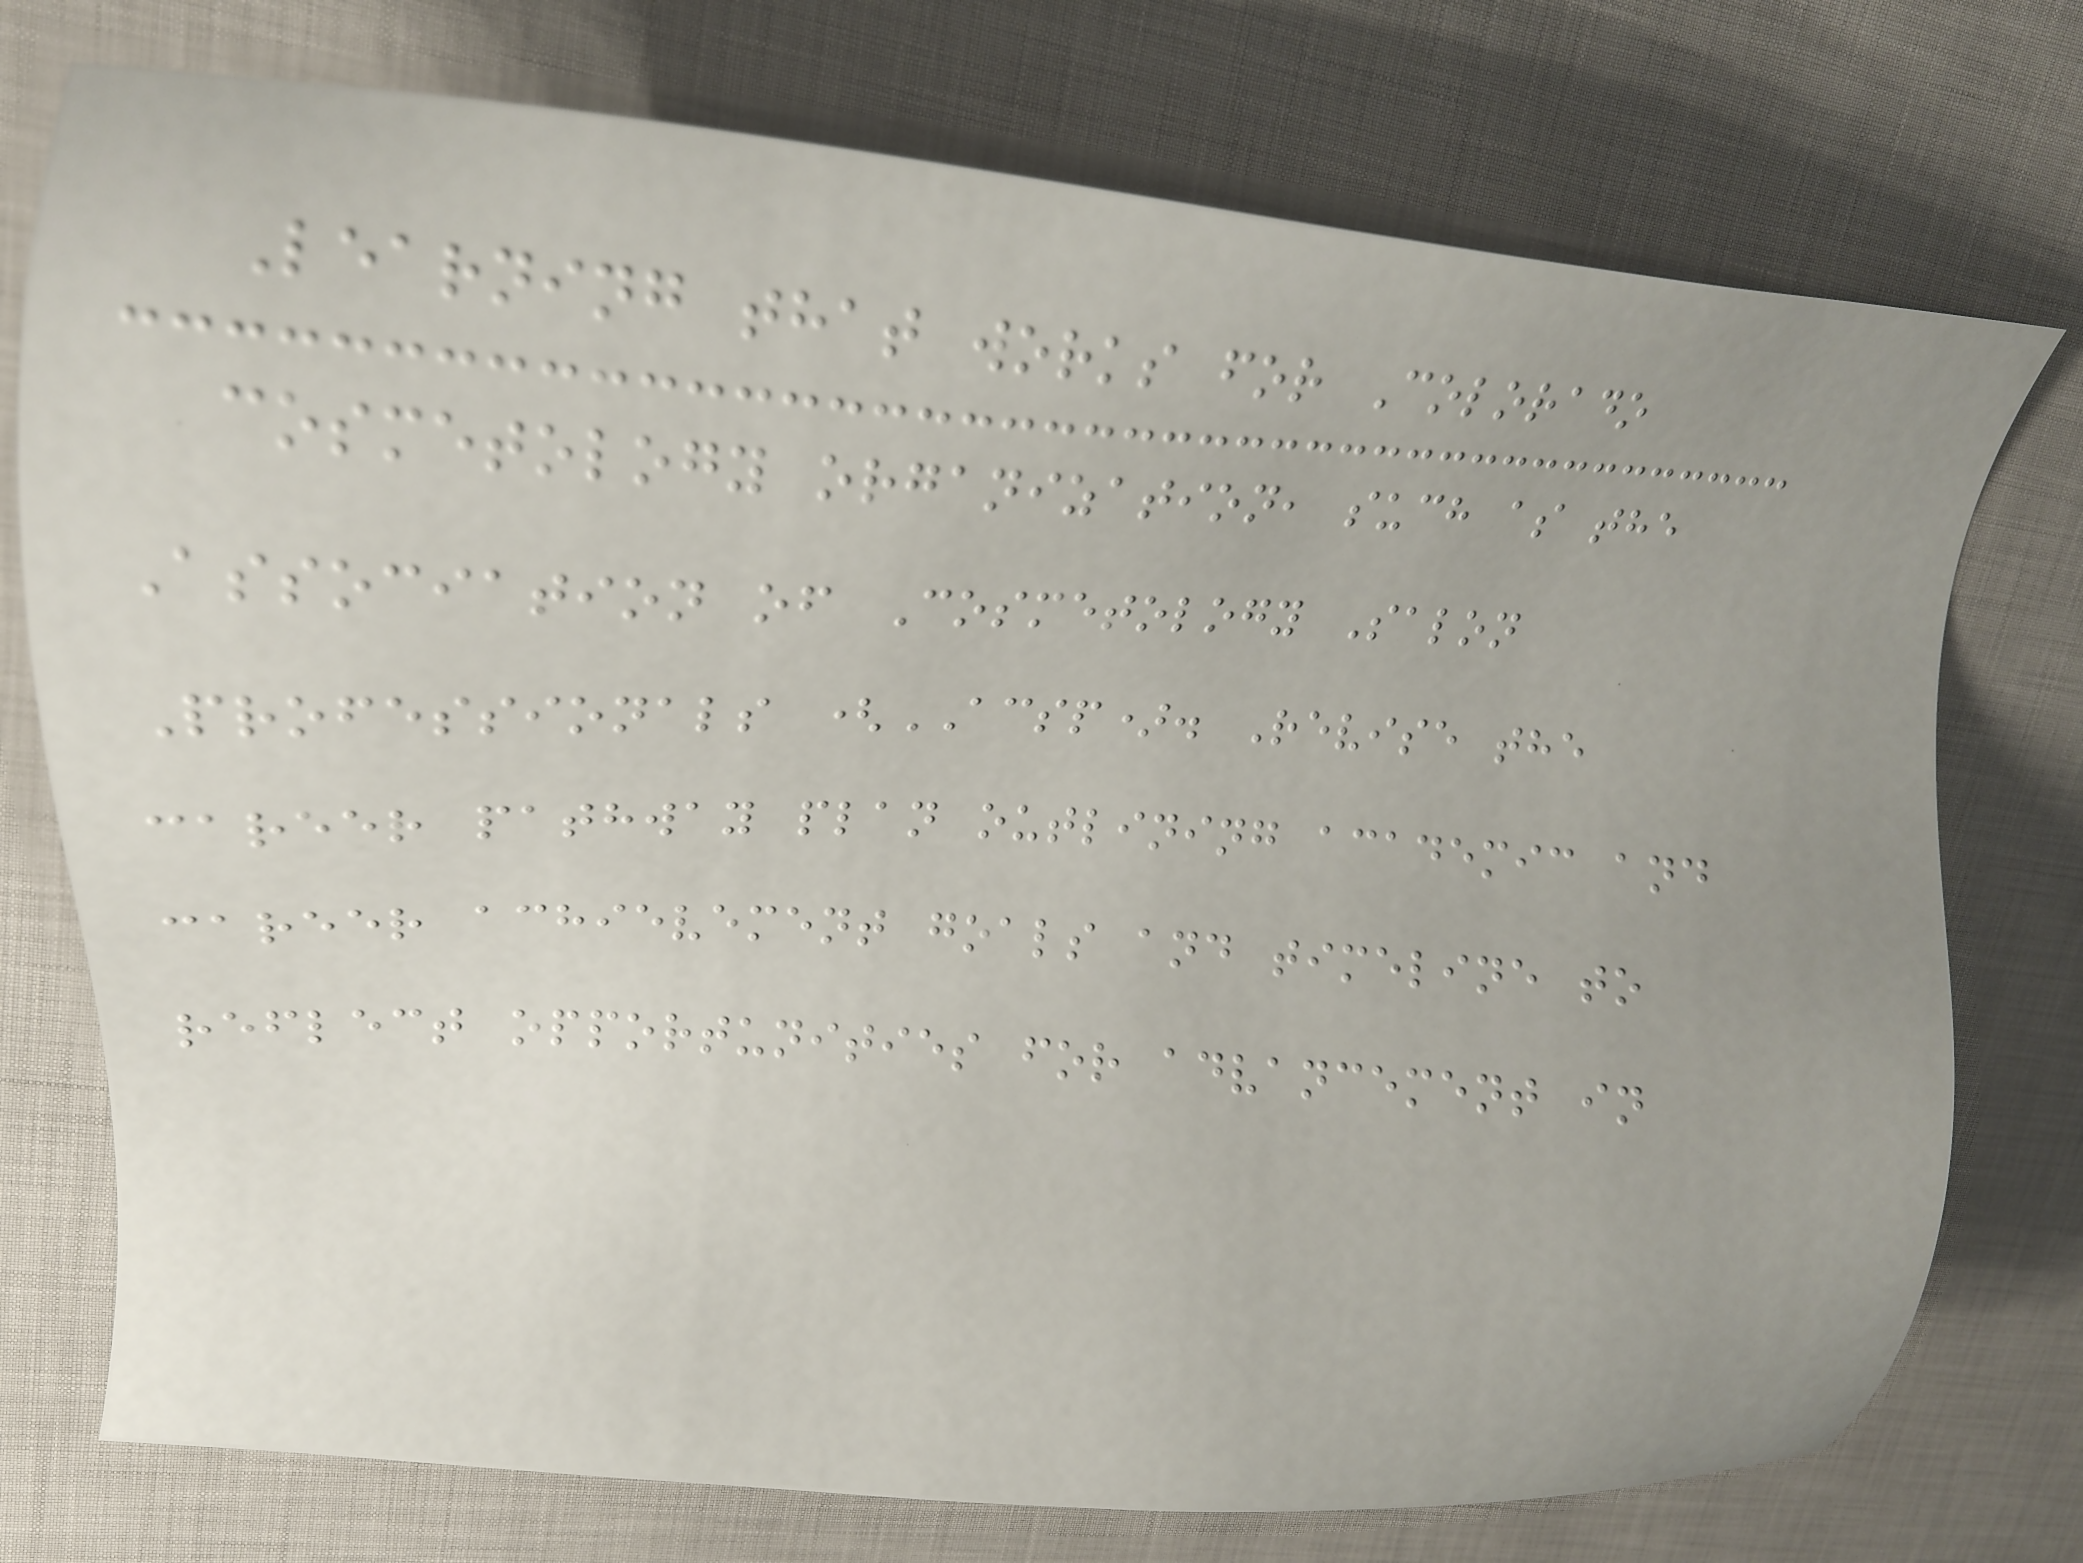Learning that works for Colorado
cosmetology organization, such as the
Association of Cosmetology Salon
Professionals (ACSP). Revise the
career pathway plan outlining academic and
career achievement goals and timeline to
reflect opportunities for advancement in
